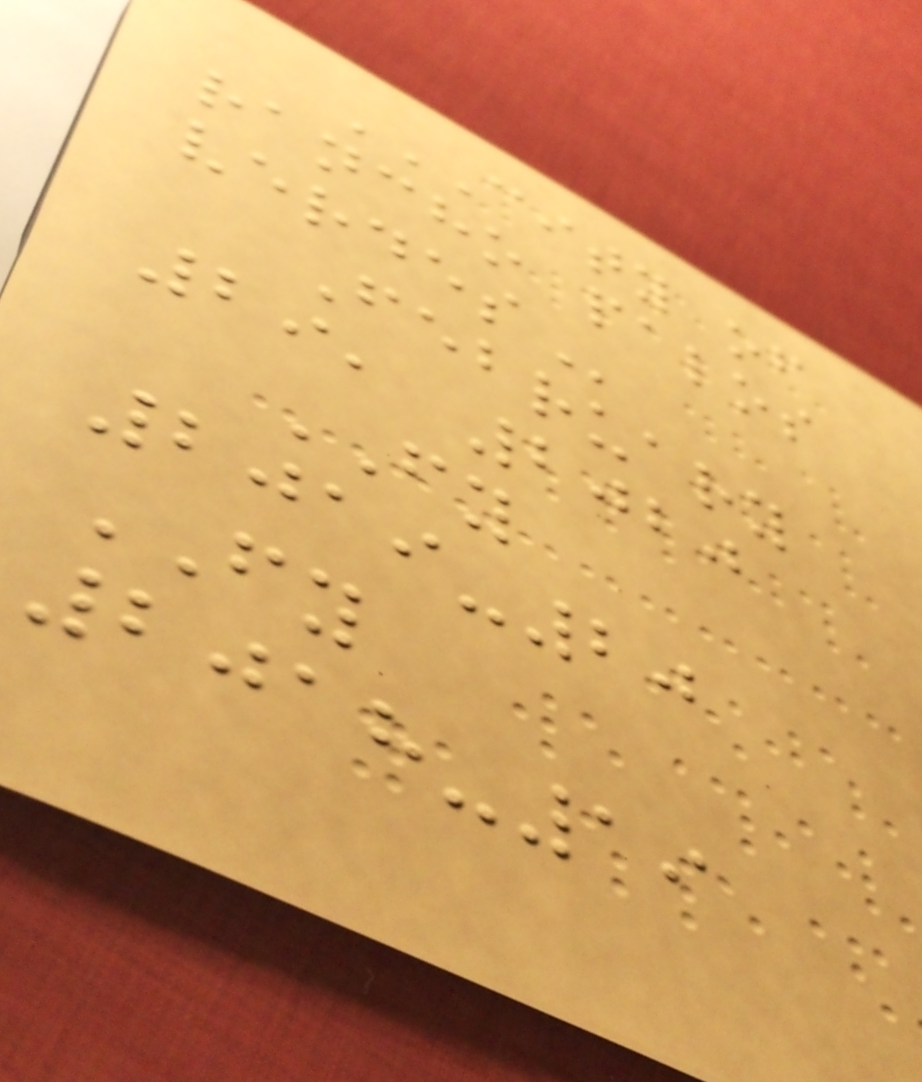CITY OF
RANCHO PALOS
VERDES
February
29, 2020
FY
2019-20
FY
2018-19
